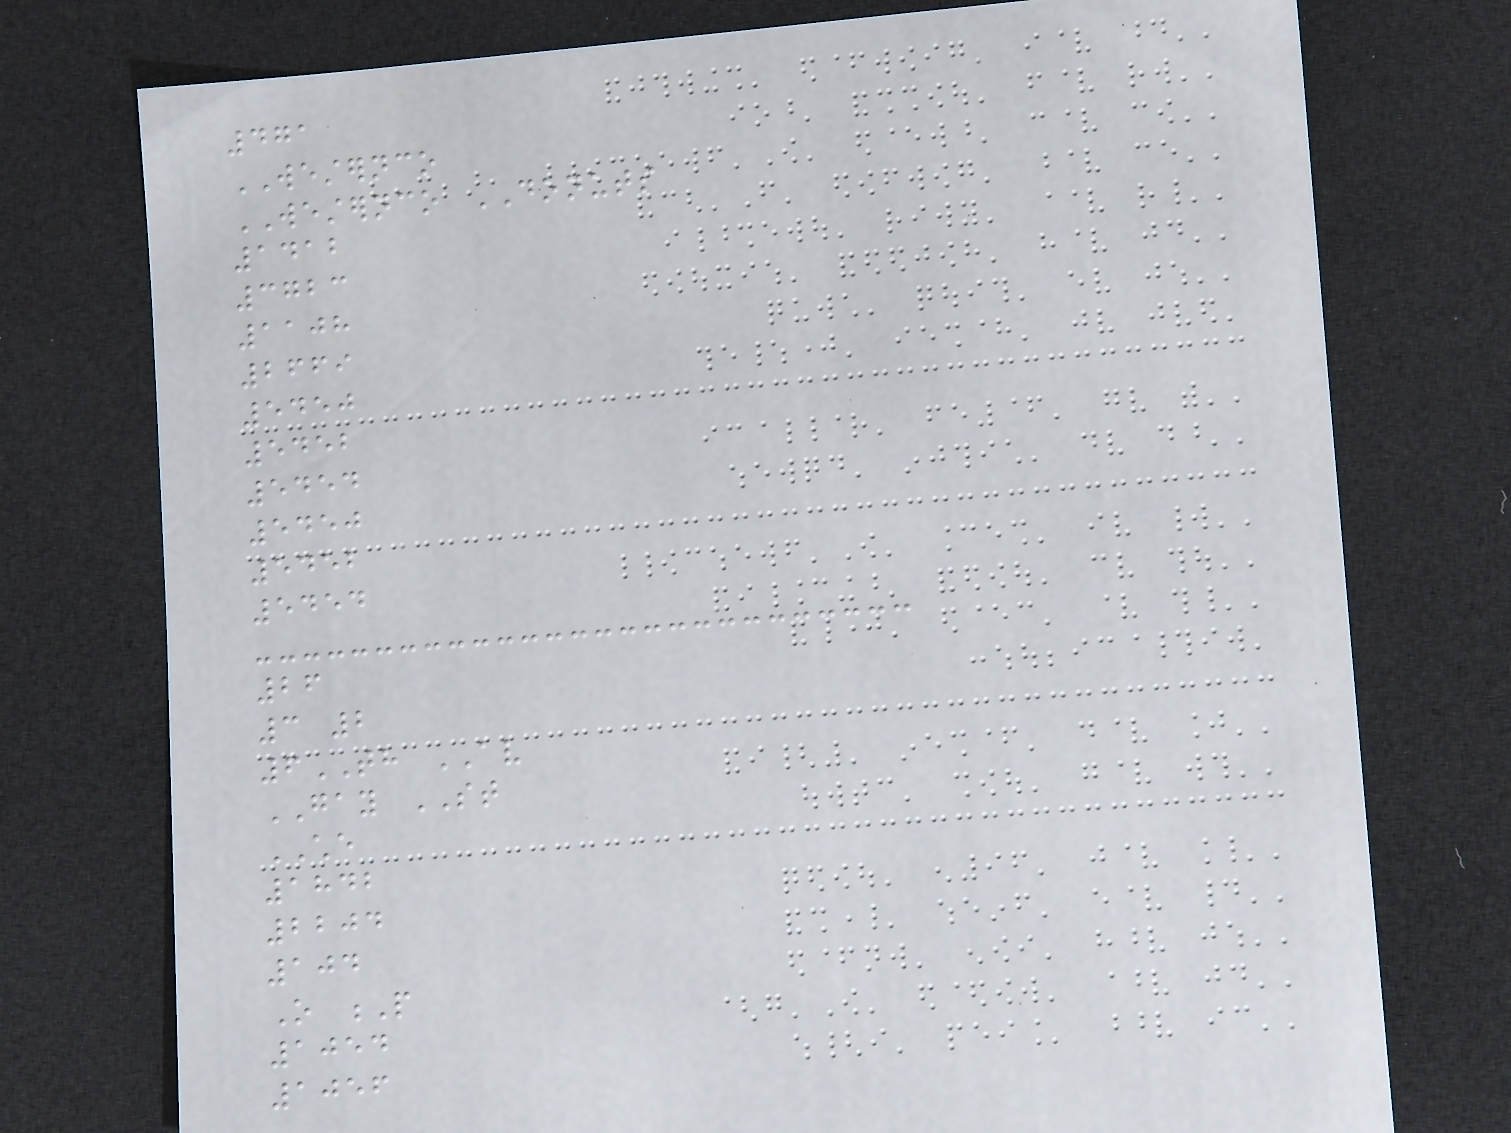471
WESTERNCO
WESTERNCO DONUTS
1412
3723
1108
2669
5450
5452
5454
5450
5452
5454
26
3 2
6TH AV
GAY ST
CHE
1842
2204
104
O P
1054
1056
